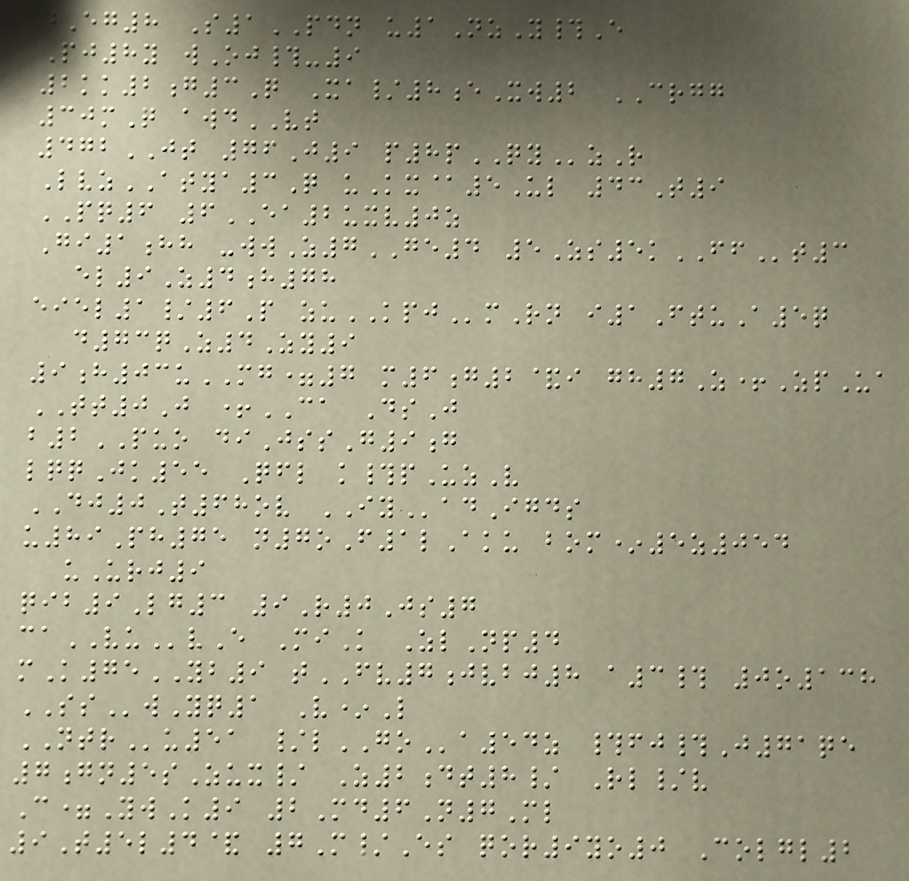dEg8 S1PDN u1NzY#E
Pj8y wOj#-9
2kk2g3Q Xa/8eXw2 CRGG
30mQ awdVT
472JT 76J9 p8pQYzR
LvzATYA3Q uKx@5Ul 43T9
PQ6 6EA2uxv0z
Gi1hh -wwZ7GE4 5Zs5kFFt3
el9Z4h78
eiel1/6P zuKPJmRn i1FtuA5q
d73qZ4Zy9
9h03uMG=7 m6g2&i gh7Z+ZpUa
TT0J +CA DsJ
b2PUO diJssG9g
lqqJk55 Qfl k#pUzV
DJ0T68ov IYadIgds
u89Ph75 n7oF1lAku bom*5z054
uUrj9
qib9Lg3 9R0Js7
caVUvE MiK ZlNp4
mK75YB9 tFV7jvbj8 a3# 0o138
SSwYq1 V*L
NTRu51 /lGOa54z #fj#J71qe
7gn5sZux/ Z2dt8/ Rl/v
C=YwK9 2Md6N7Ml
9T5l4& 7M/Es qor9yo0 Colgl2
